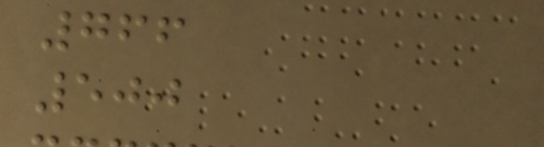766
500
